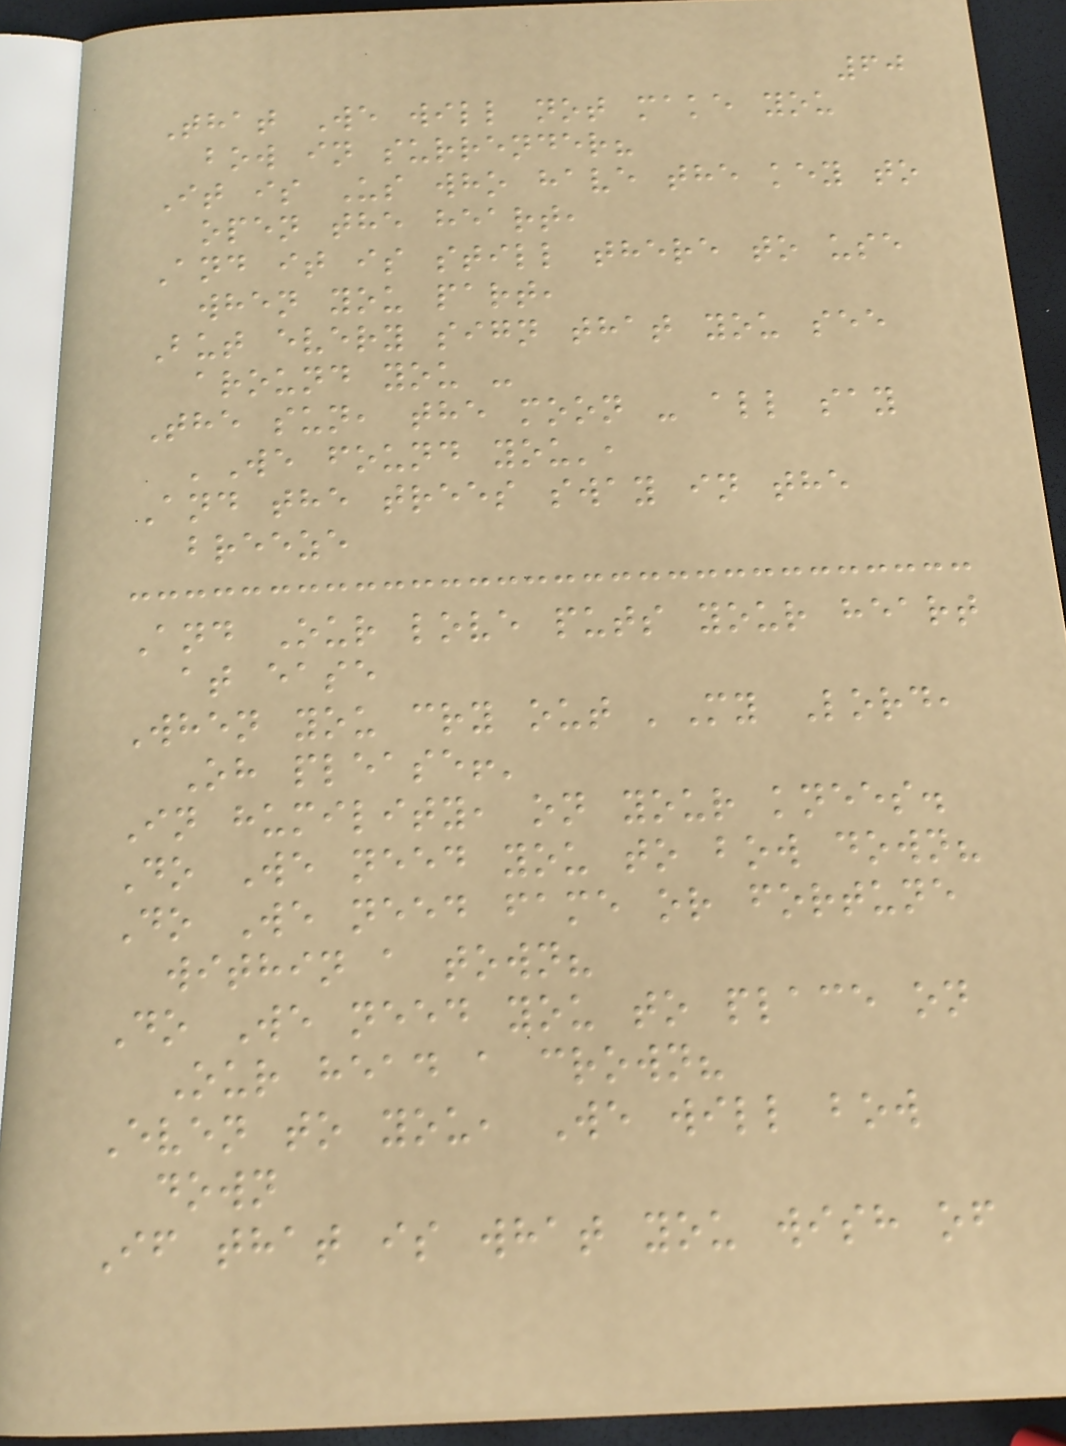60
That We will not make you
bow in surrender?
It is Us who have the key to
open the heart,
And it is still there to use
when you part,
But every sign that you see
around you -
The sun, the moon - all say
'We found you',
And the trees sway in the
breeze
And Our love puts your heart
at ease
When you cry out 'My Lord,
Oh please!'
In humility, on your knees.
Do We need you to bow down?
Do We need fame or fortune
within a town?
Do We need you to place on
Our head a crown?
Even to you, We will bow
down
If that is what you wish of
